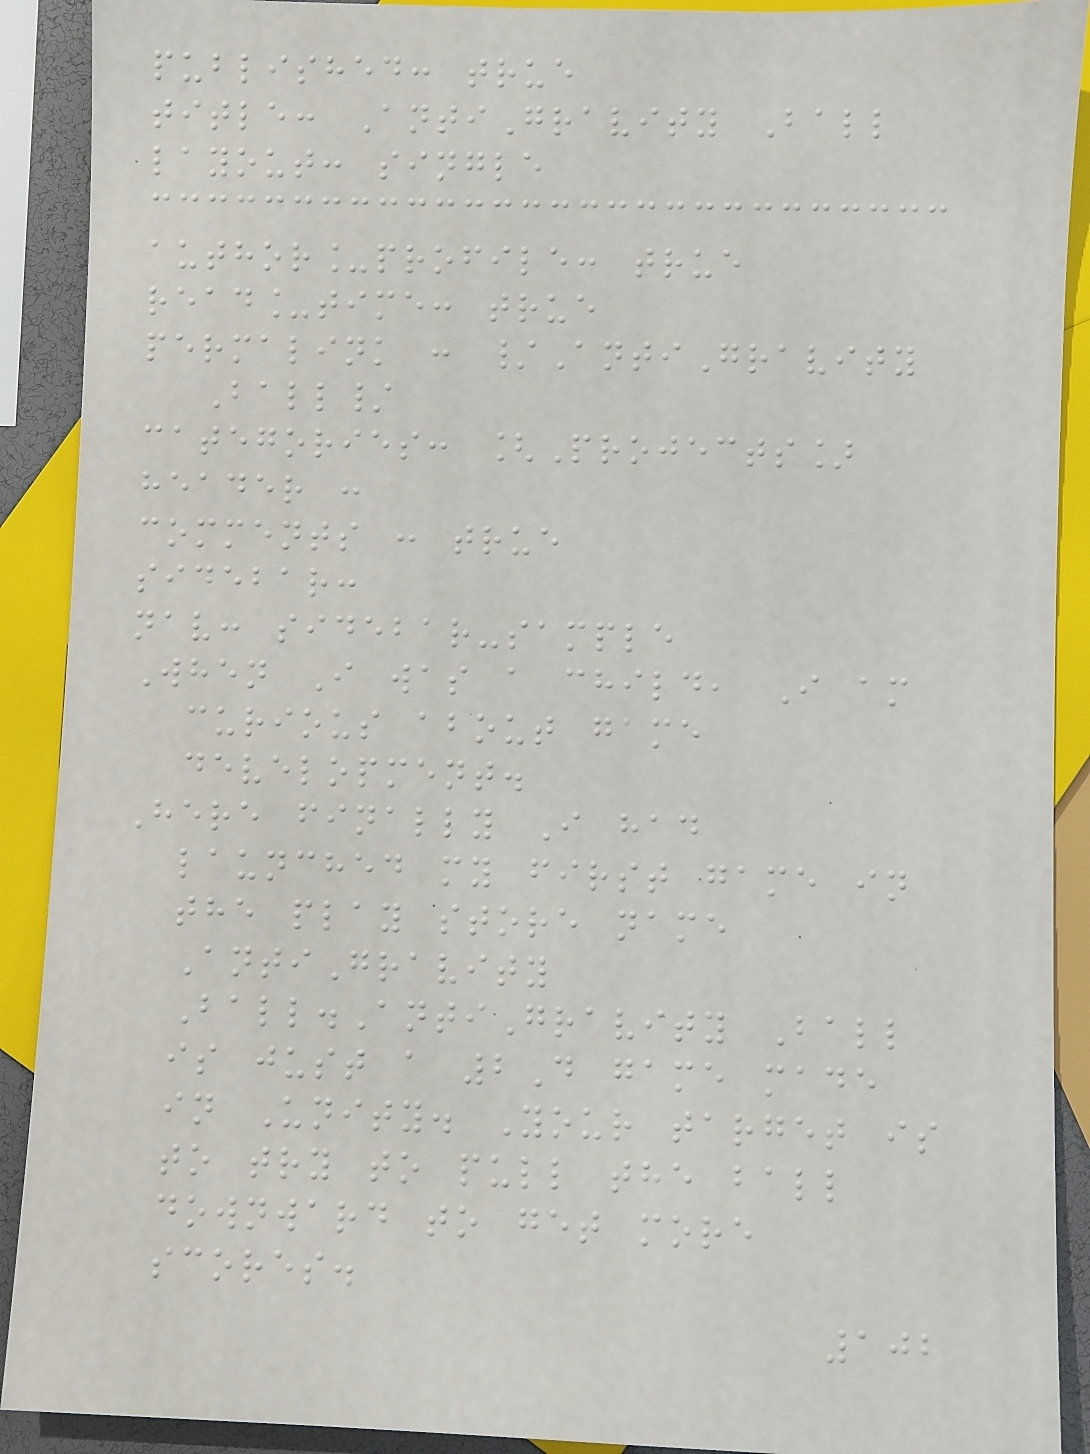published: true
title: AntiGravity Ball
layout: single
author_profile: true
read_time: true
permalink : /AntiGravity
Ball/
categories: [Projects]
header :
comments : true
sidebar:
nav: sidebar-sample
When I was a child, I am
curious about game
development.
Here finally I had
launched my first game in
the play store name
AntiGravity
Ball.AntiGravity Ball
is just a 2D game made
in Unity. Your target is
to try to pull the ball
downward to get more
scores.
102
